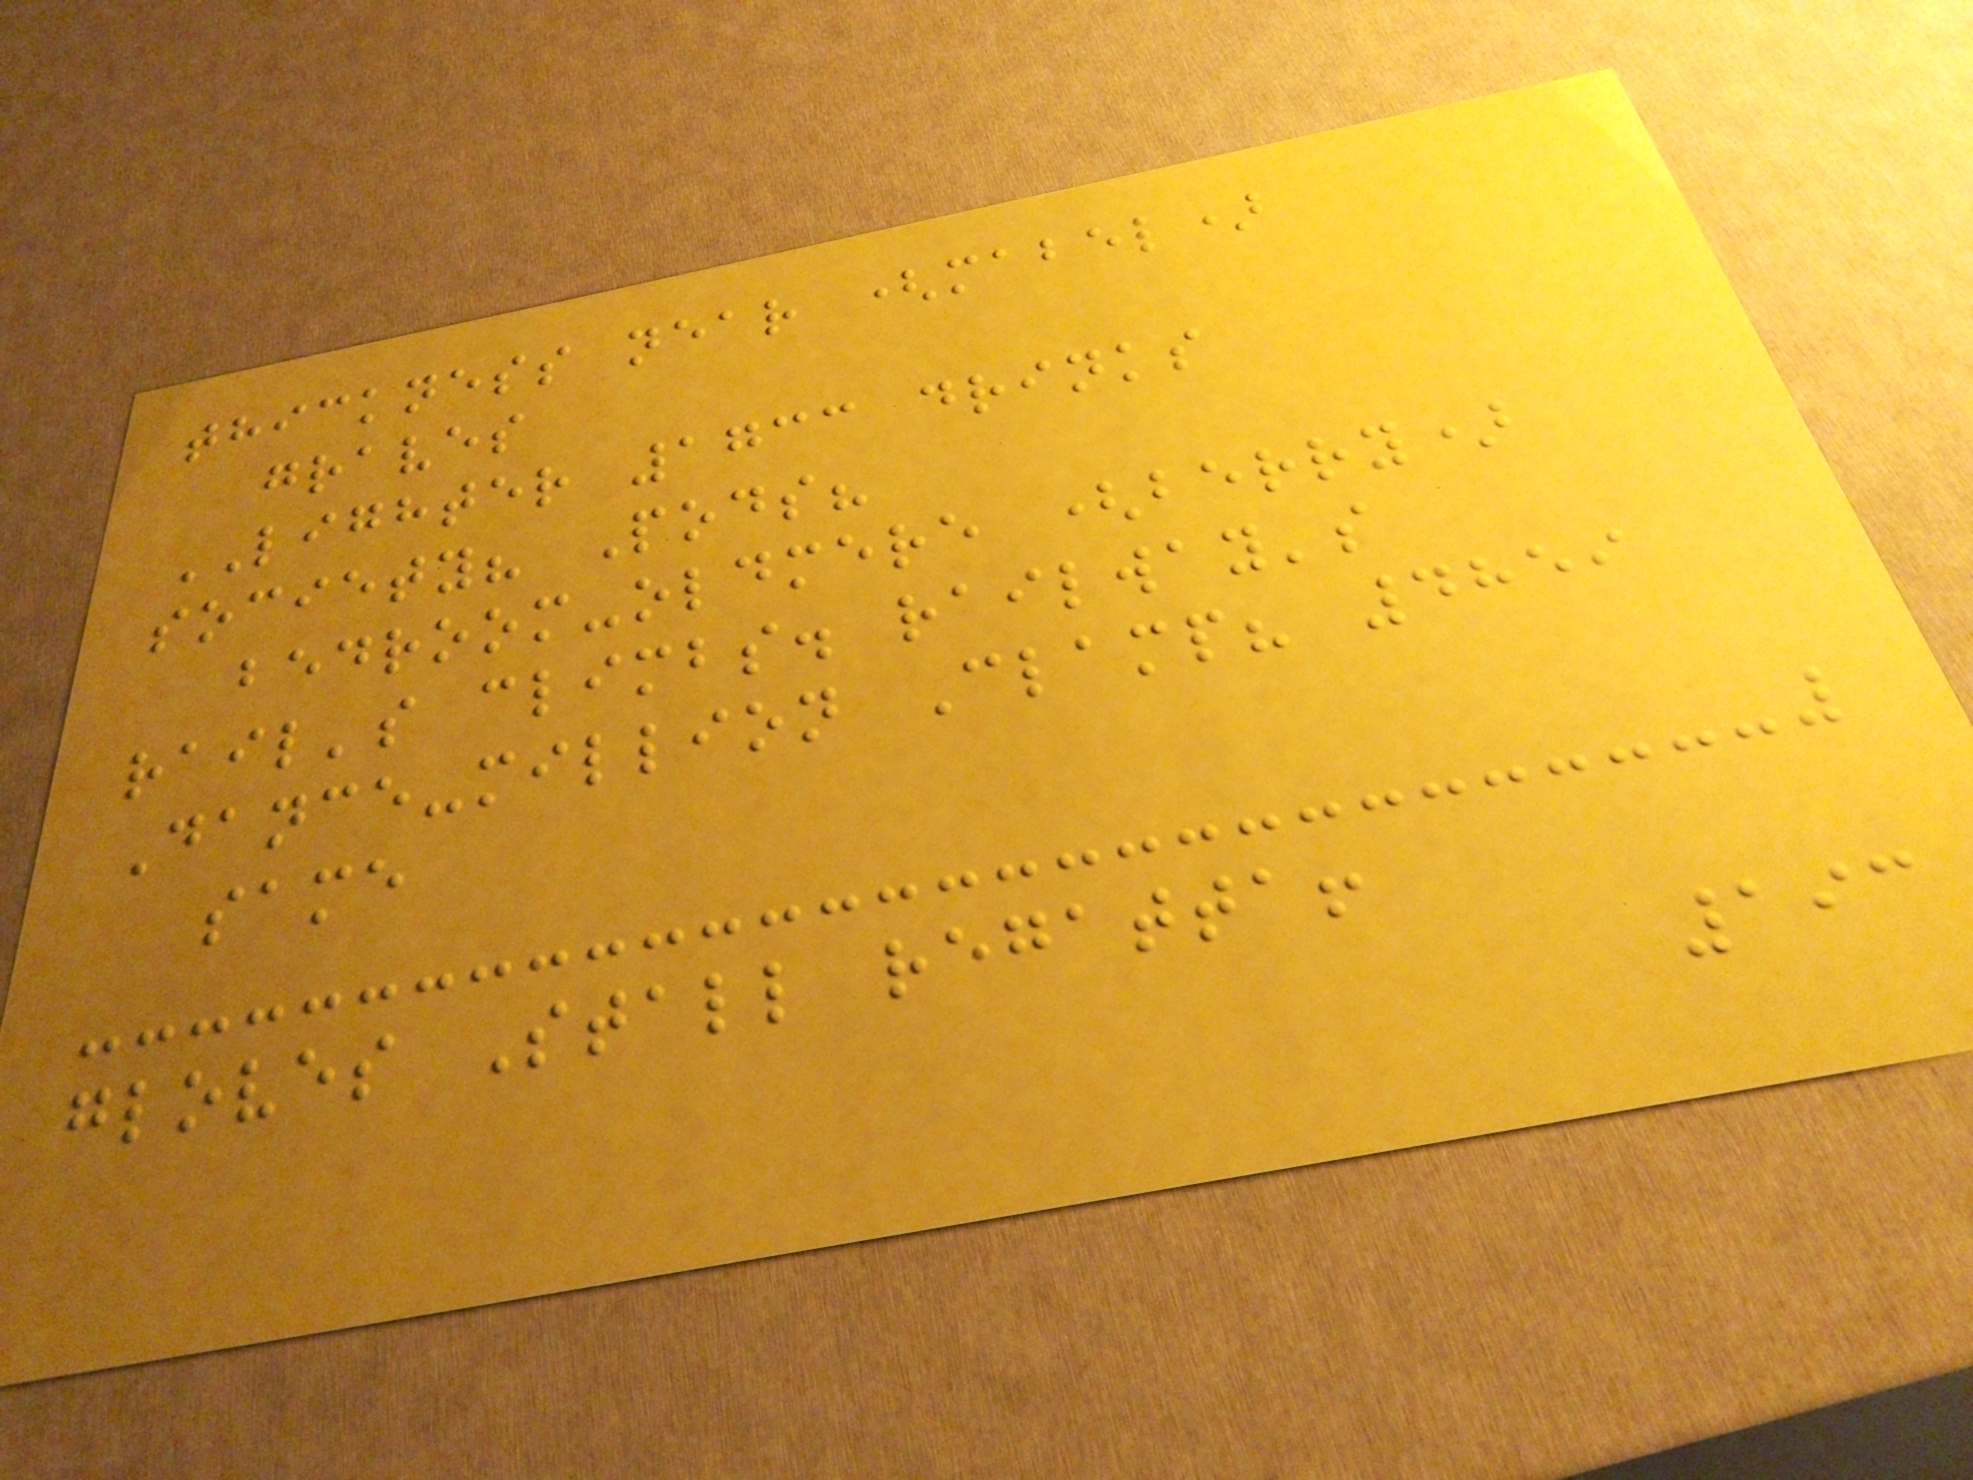thickness near (mabel)
graves
LIGHTER 1733 drinks
society? Pods?
bedroom-oldmere (berry)
rail's climbs. railway's
Dance-million Clamp? 4859
same
gloves Stall regatta!
193
